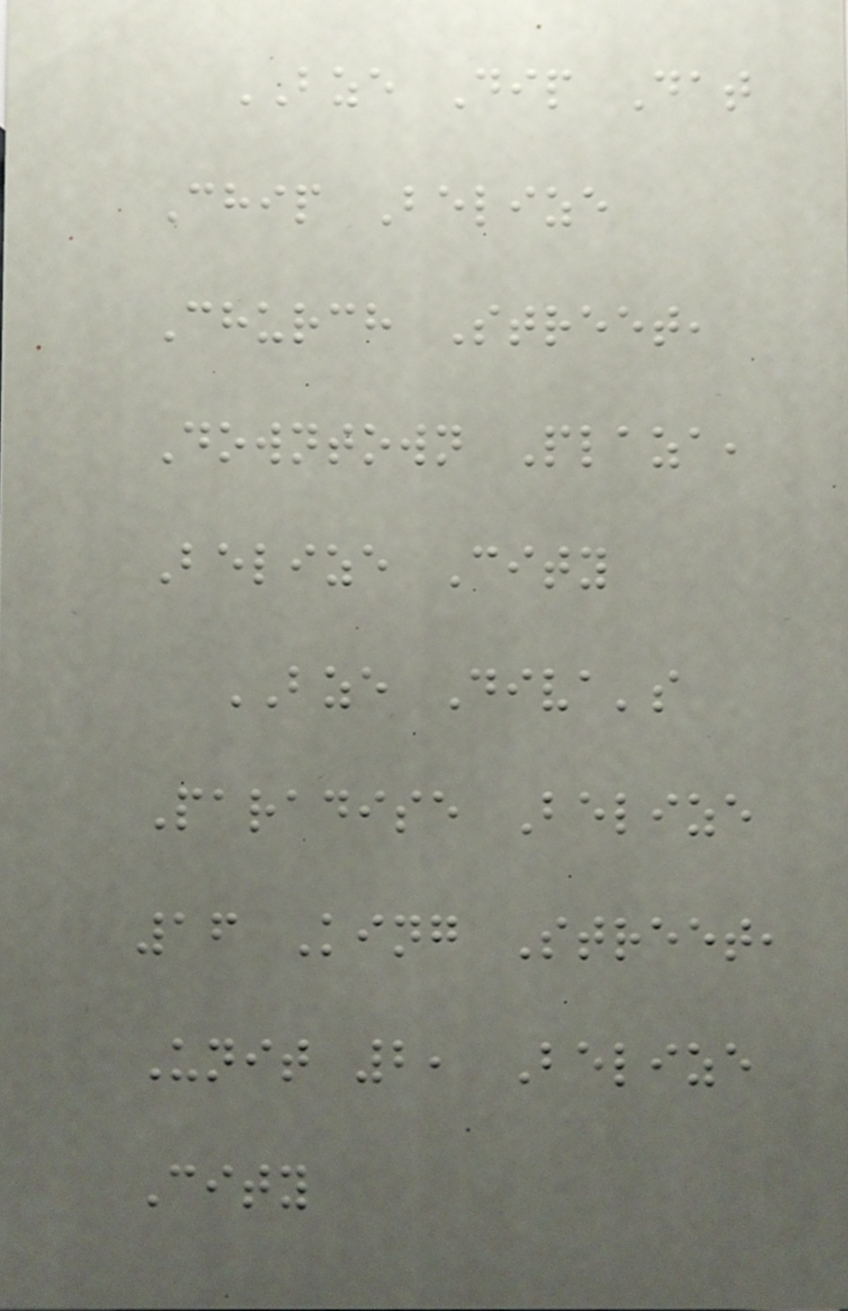BZE Dip Dat
Chip Belize
Church Street,
Downtown Plaza,
Belize City
BZE Diva's
Paradise Belize
16 King Street,
Unit 2, Belize
City
